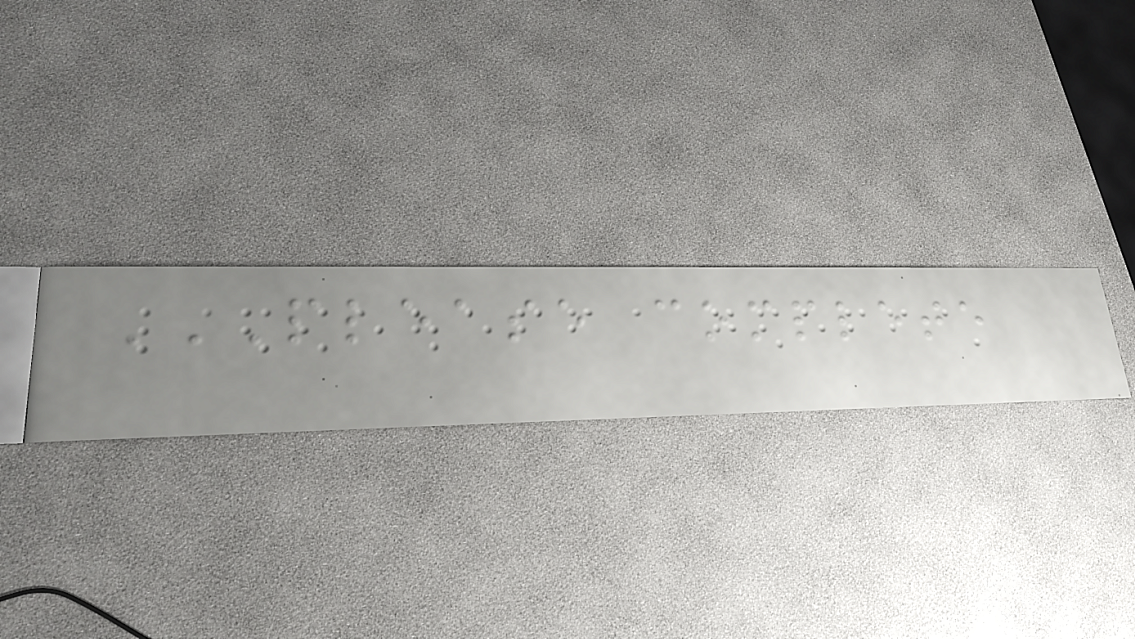PLEASE COMPLETE
